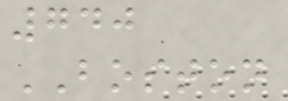740
BOSTON
